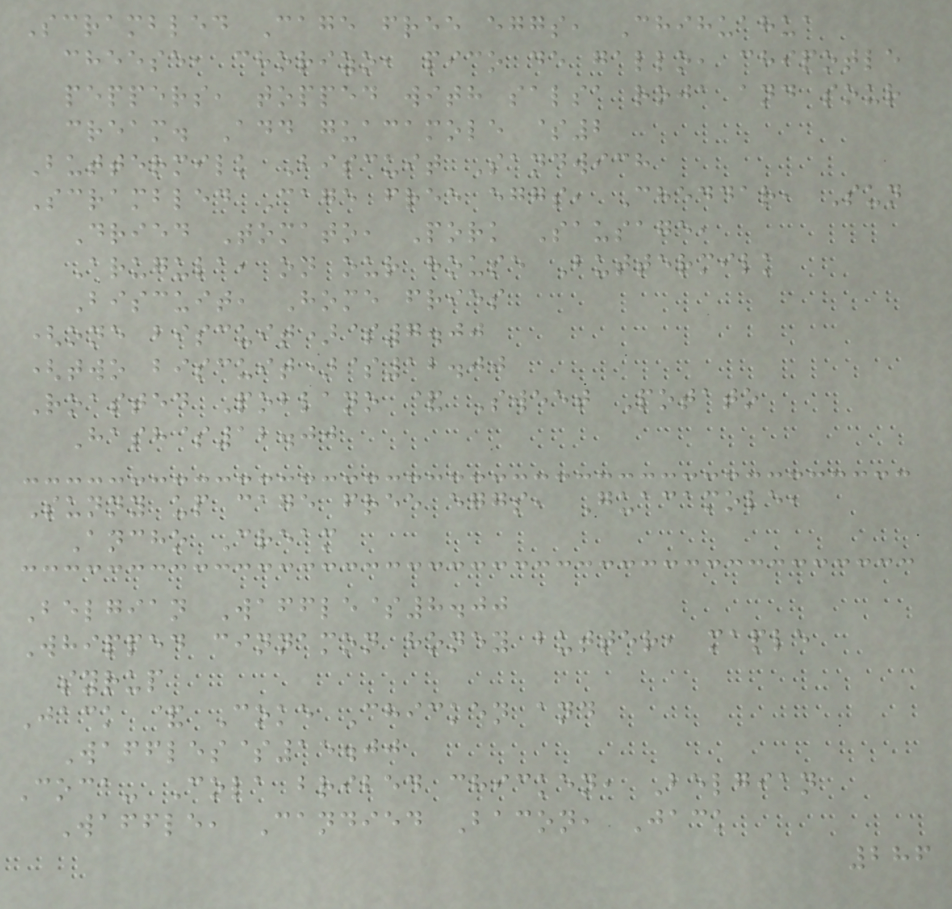Scrambled Cage free eggs, Chihuahua
cheese, chorizo, pico de gallo, chipotle
peppers, topped with salsa roja and sour
cream. Add guacamole $2
Buttermilk Biscuit Sandwich
Scrambled Cage free eggs, Cheddar, Sun
Dried Tomato, Pork Sausage,
Arugula, on our house Buttermilk
Biscuit, Home fries
(one biscuit)$7.00
(two biscuit)$12.00
Roasted Poblano & Sweet Potato
Hash$12.00
Sunny up cage free eggs, Guacamole,
Ancho Cream
Belgian Waffle$8.00
Whipped cinnamon honey butter, maple
syrup
Jack & Coke Chicken and
Waffles$15.00
Coca- Cola bribed chicken, Belgian
Waffle, Candied Bacon, Jack
286
